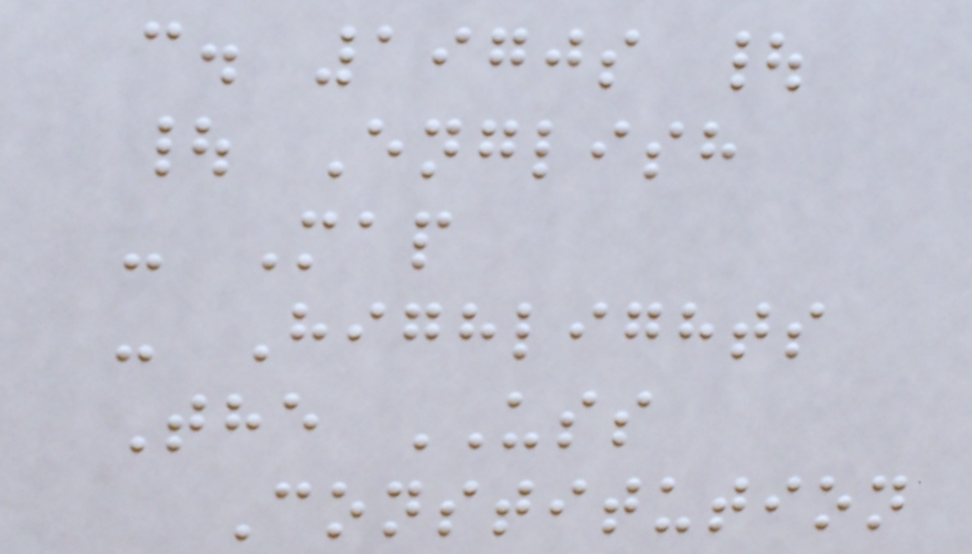c. 1970s |
| English
- Map
- Highlights
The USS
Constitution
